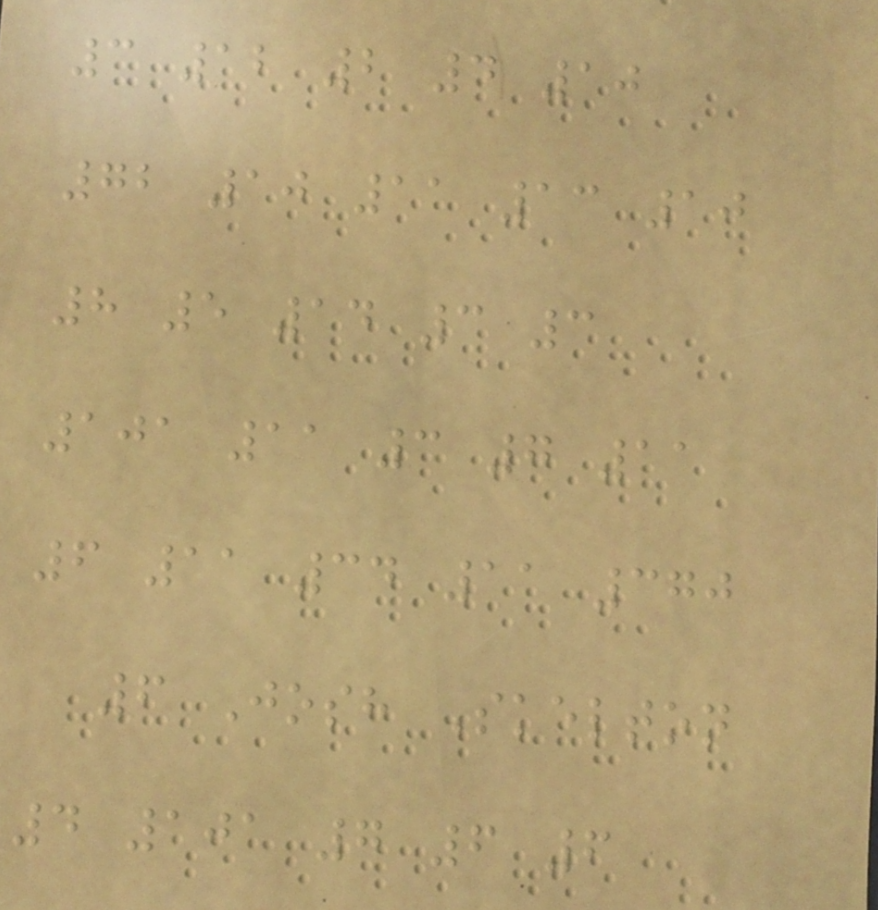3 12 2 4 10
72 10 11 13 10
8 5 14 3 3
101 11 3 7 11
6 11 34 11 370
6 Josh Skelton
4 101 7 6 6
